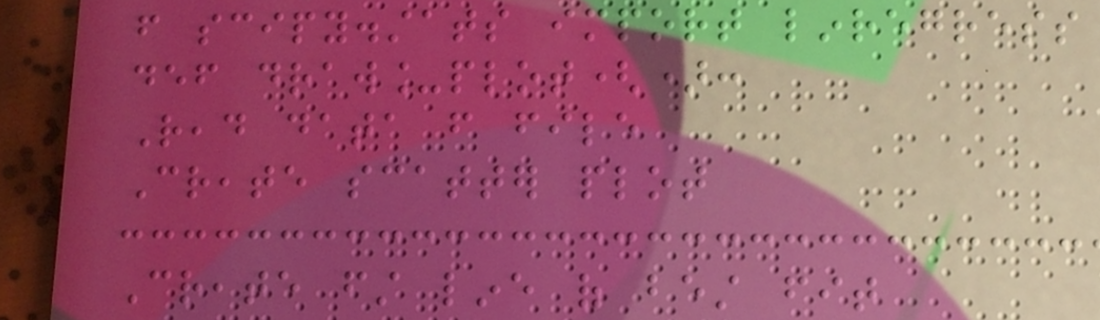from scipy.stats import linregress
def draw_plot():
Read data from file
Create scatter plot
Create first line of best fit
